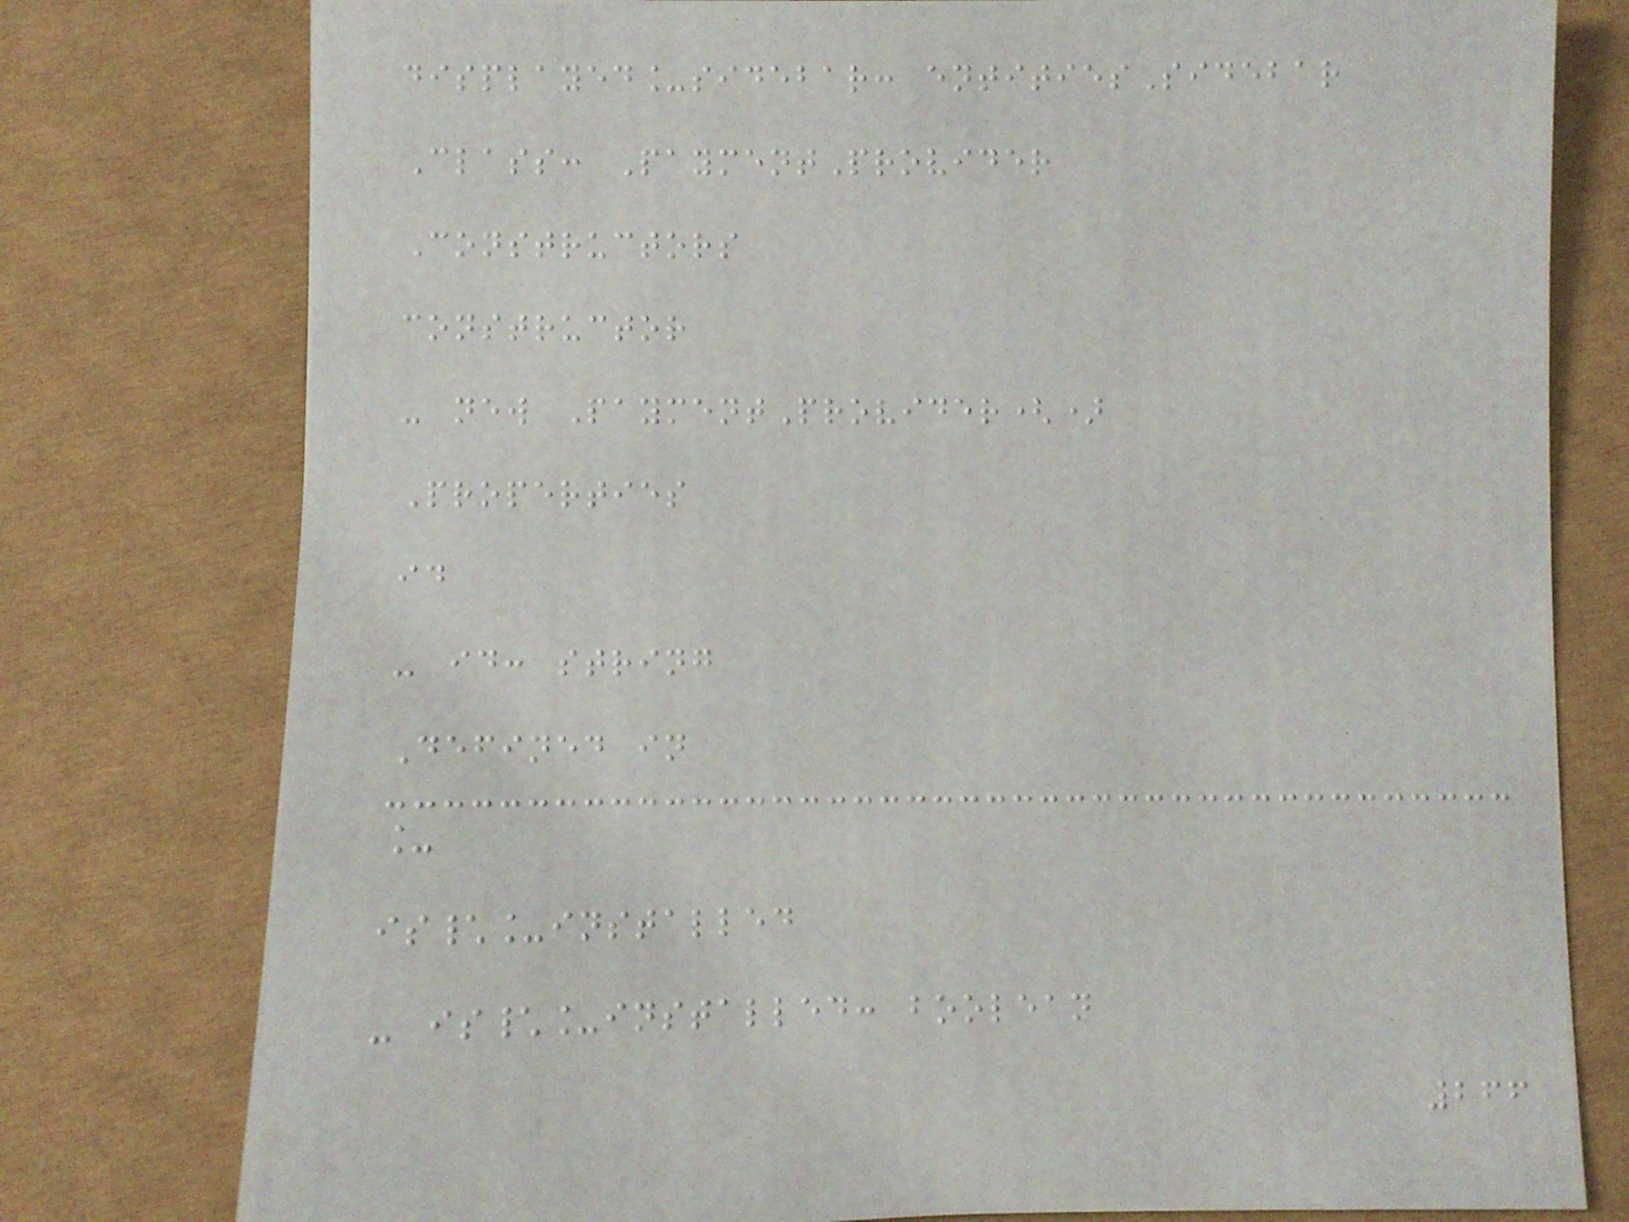displayed_sidebar: entitiesSidebar
Class: PaymentProvider
Constructors
constructor
- new PaymentProvider()
Properties
id
- id: string
Defined in
_
is\_installed
- is\_installed: boolean
266
